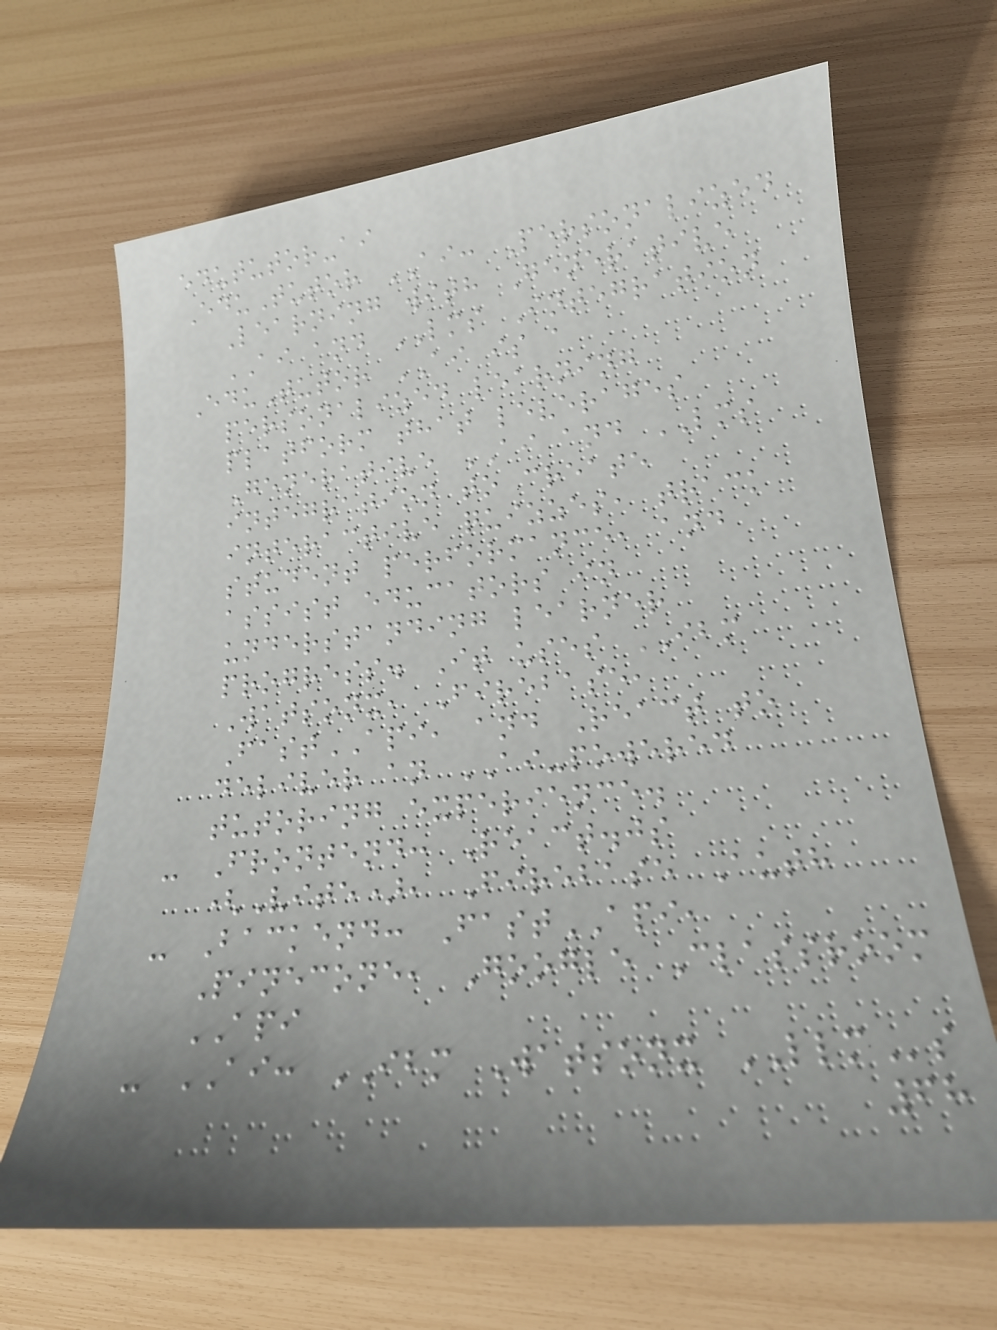edututor-ai
EduTutor AI: Personalized
Learning with Generative
AI and LMS Integration
EduTutor AI is a
personalized learning
platform that leverages
Generative AI and LMS
integration to create
interactive quizzes, track
student performance, and
assist educators in
understanding learner
progress. It uses IBM
Watsonx, Firebase,
FastAPI, and React to
deliver an AI-powered
tutoring experience.
- Frontend: React.js
(Vite), Firebase Auth
- Backend: FastAPI,
Pinecone, Google Classroom
API
- AI: IBM Watsonx LLMs
68
